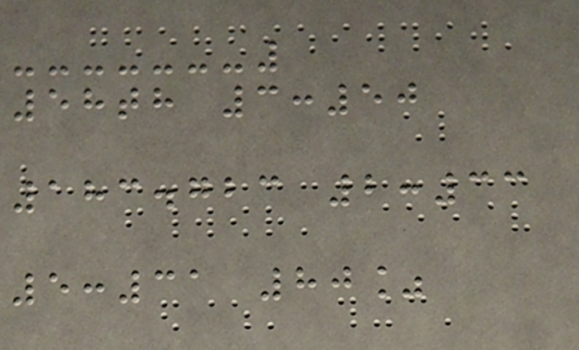58th 3:50
183.723 2:33
5:31 80%
